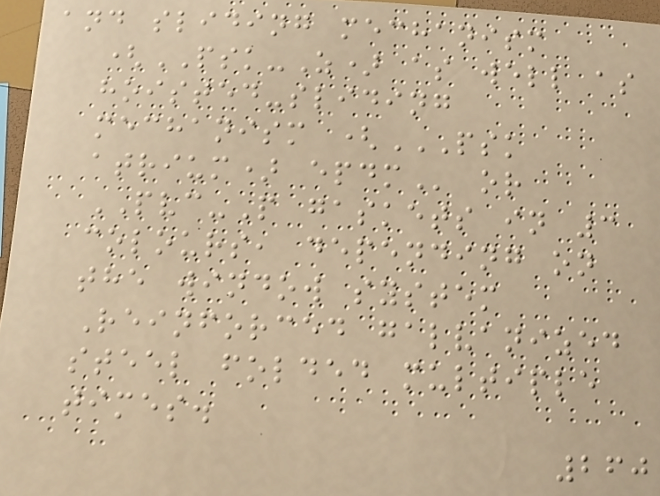and sliding mechanism
(PSK-Z) as well as
hoisted-sliding
mechanism (PSK
ATRIUM) EPDM or
PVC-P gaskets in 3
colours, depending on
the window system
Reinforced galvanized
steel folded multiple
times.
260
